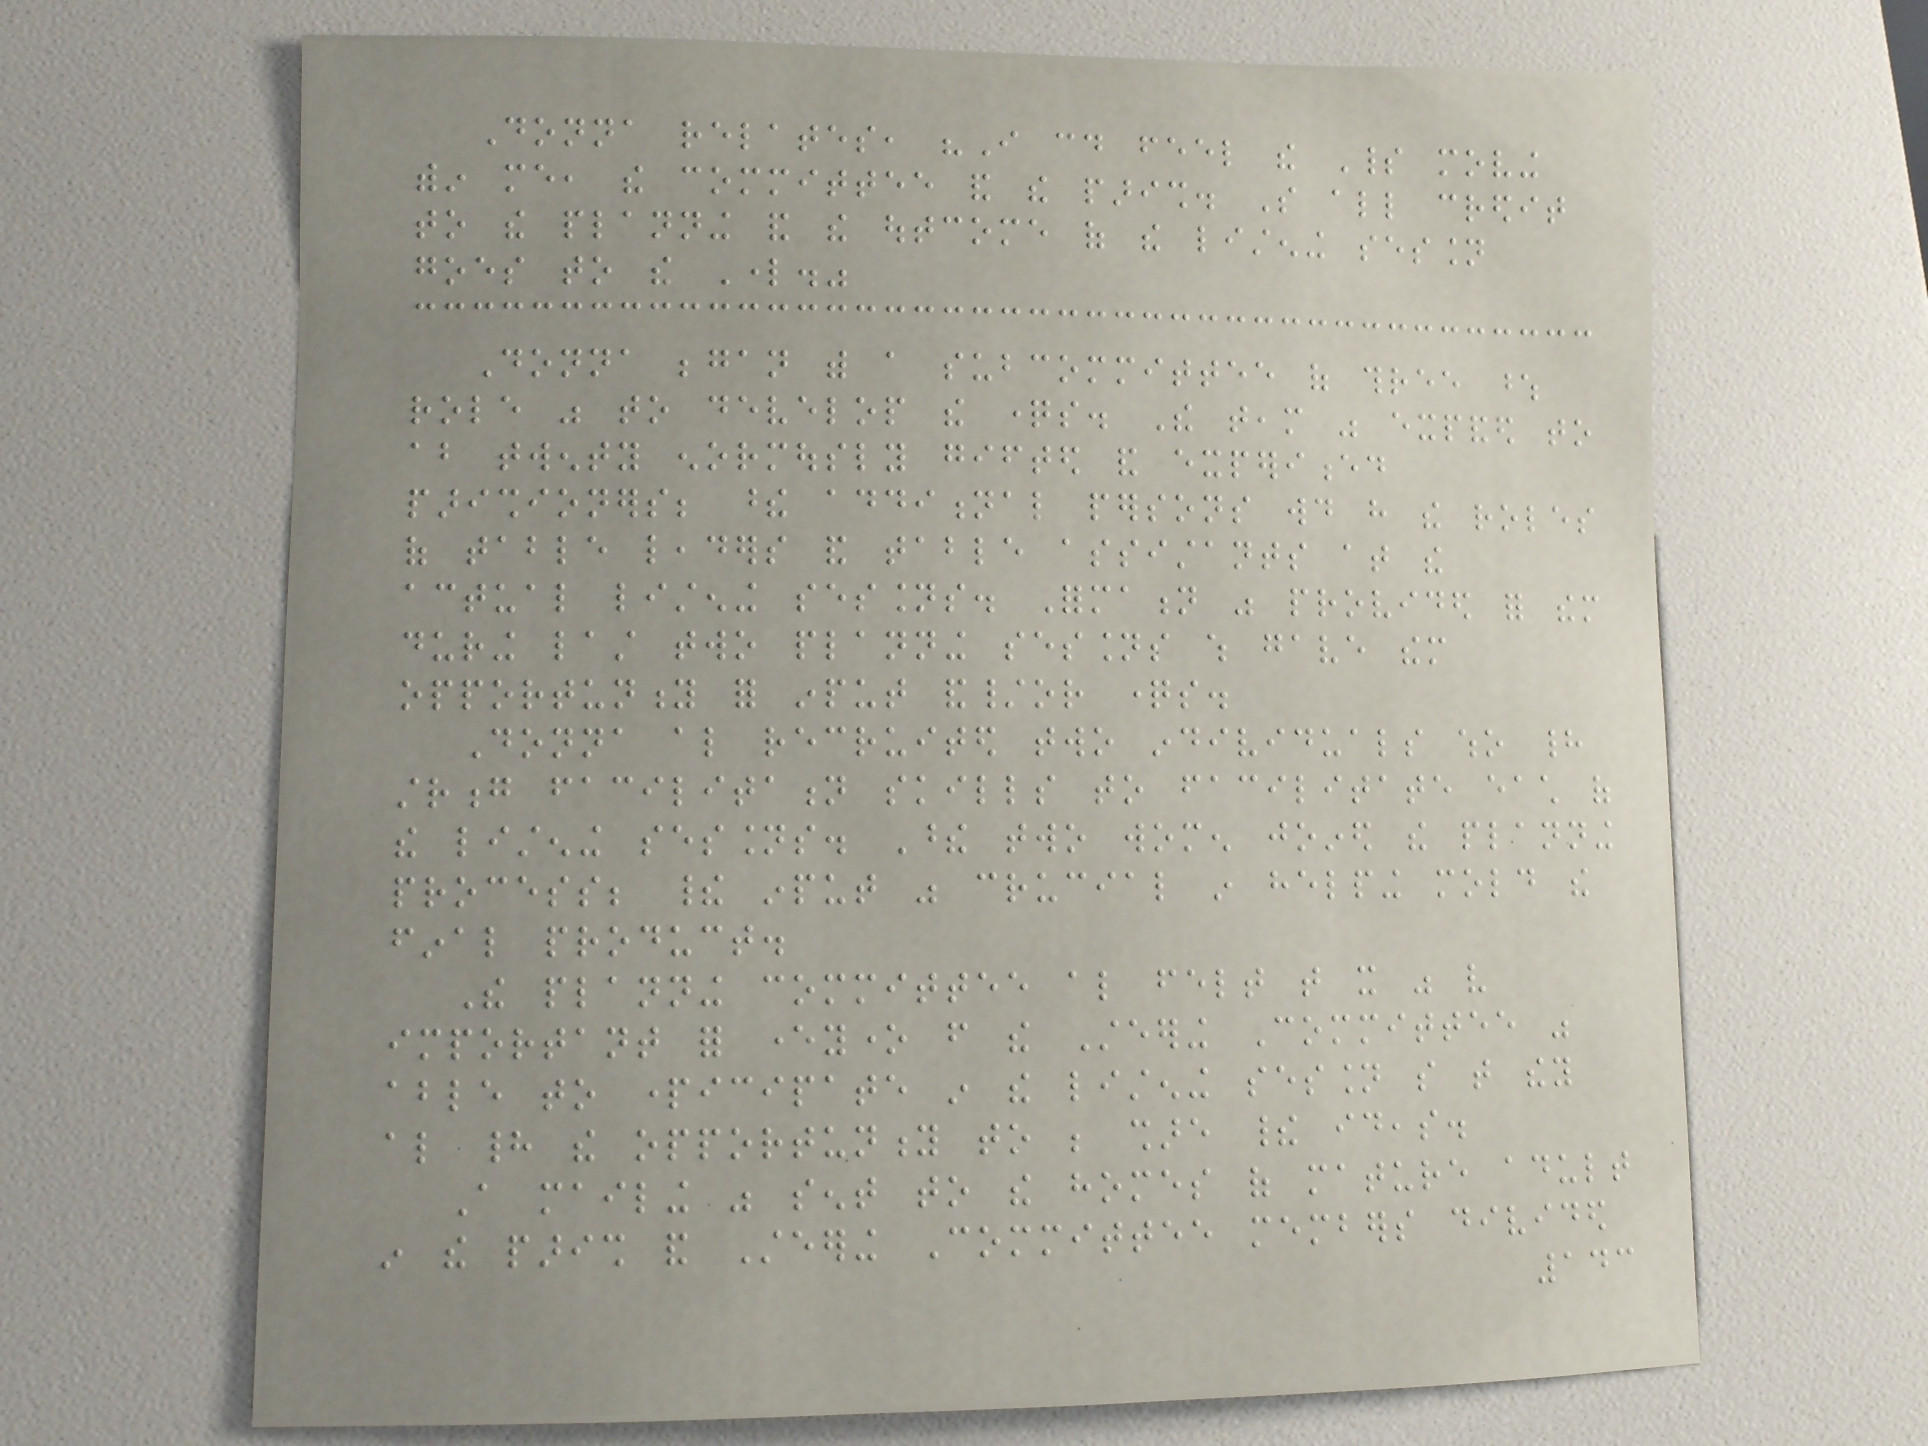Donna relates, "I could feel the Spirit moving
within me, the committee and the parish. So all credit
to the planning and the outcome of the listening session
goes to the Lord."
Donna began with a subcommittee of three whose
role was to develop the questions. The team was expanded to
about twenty enormously gifted and experienced
parishioners; these additional persons would have the roles
of table leaders and table assistants at the
actual listening sessions. Formation was provided for them
during last two planning sessions which gave them
opportunity for input and/or questions.
Donna also recruited two individuals who had
strong facilitation skills to facilitate each of
the listening sessions. These two women joined the planning
process; their input was crucial in helping mold the
final product.
The planning committee also felt that it was very
important for everyone from the Steering Committee was
able to participate in the listening session so that they
also had the opportunity to be share their ideas.
A mailing was sent to the homes of mature adult
in the parish and Steering Committee members divided
143
